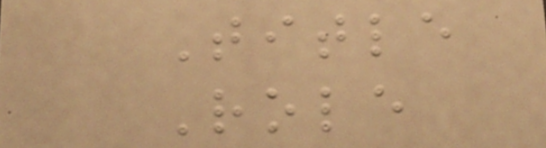Title
Role
